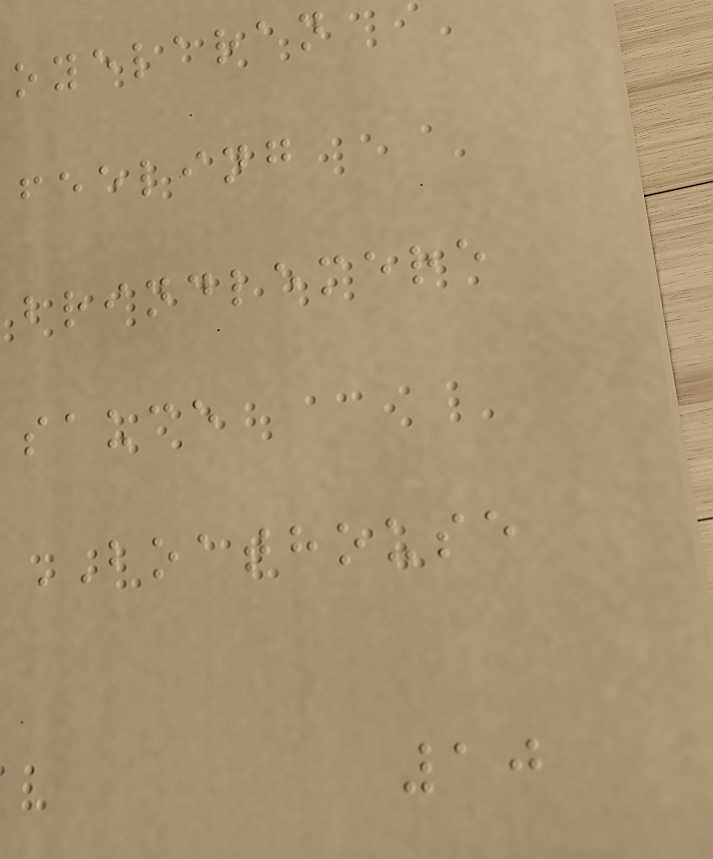oyelaran
feeling
brindlemere
sauce
BOATHOUSE
10
